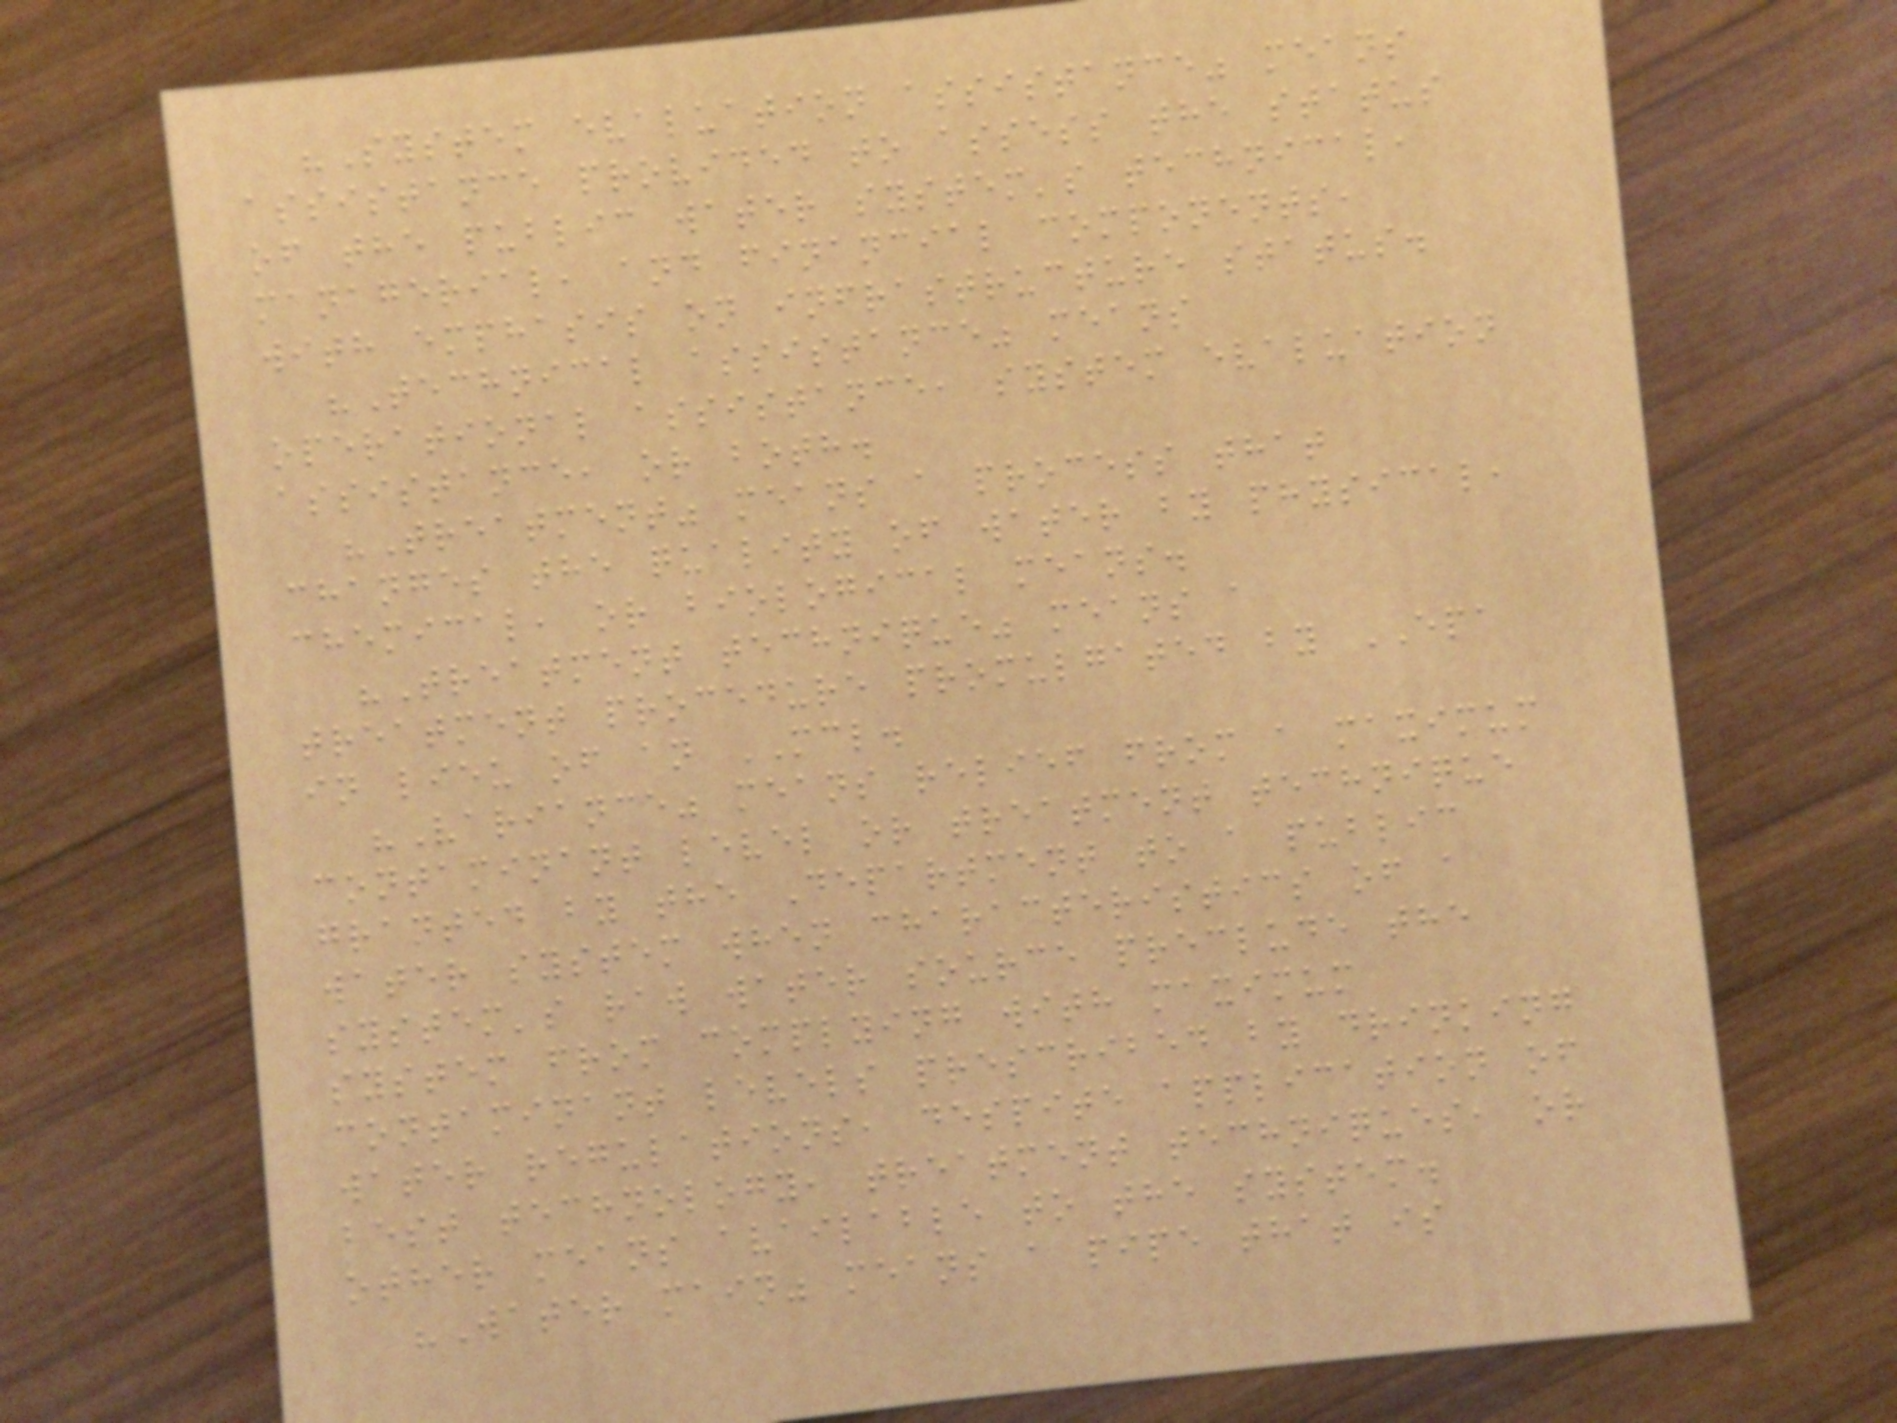"System evaluation assistance" means
assistance provided to assess the status
of the public water system's technical,
managerial, and financial components,
with emphasis on infrastructure status.
"Technical assistance" means
operational assistance, system evaluation
assistance, or both.
"Treatment" means a process that
changes the quality of water by physical,
chemical, or biological means.
"Treatment technique" means a
treatment procedure promulgated by EPA
in lieu of an MCL.
"Variance" means relief from a maximum
contaminant level or treatment technique
granted by the Department to a public
water system when characteristics of a
system's raw water source preclude the
system from complying with maximum
contaminant levels prescribed by drinking
water regulations, despite application of
best technology, treatment techniques, or
other means available to the system.
"Water main" means a pipe that is
